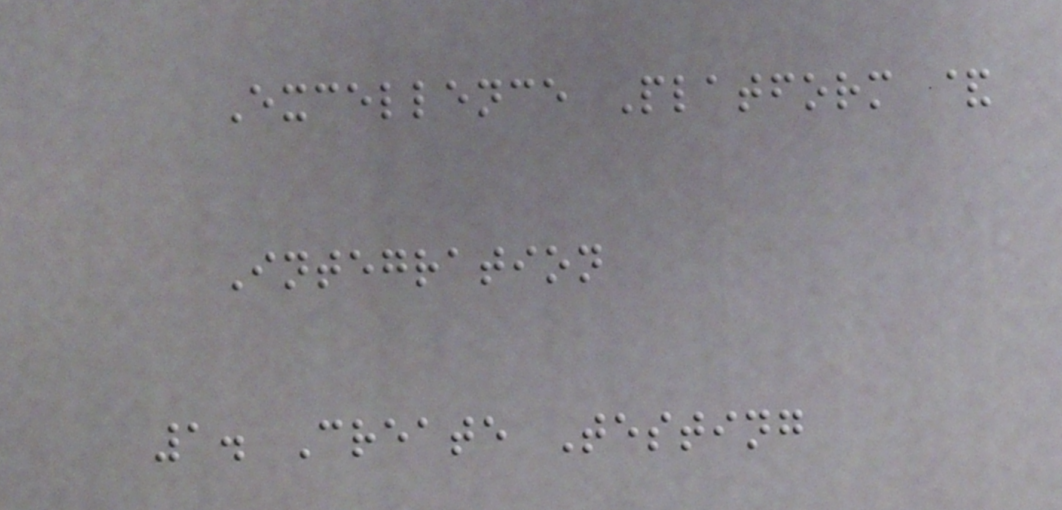Excellence Platform &
Integration
1. Create Testing
